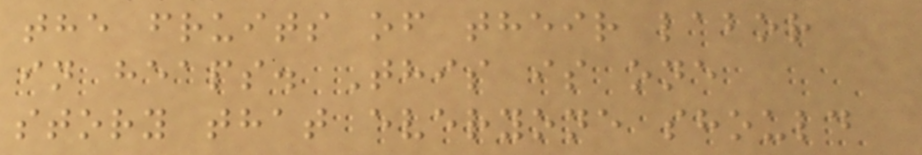the fruits of their labor
in heaps. This is one
story that everyone should
